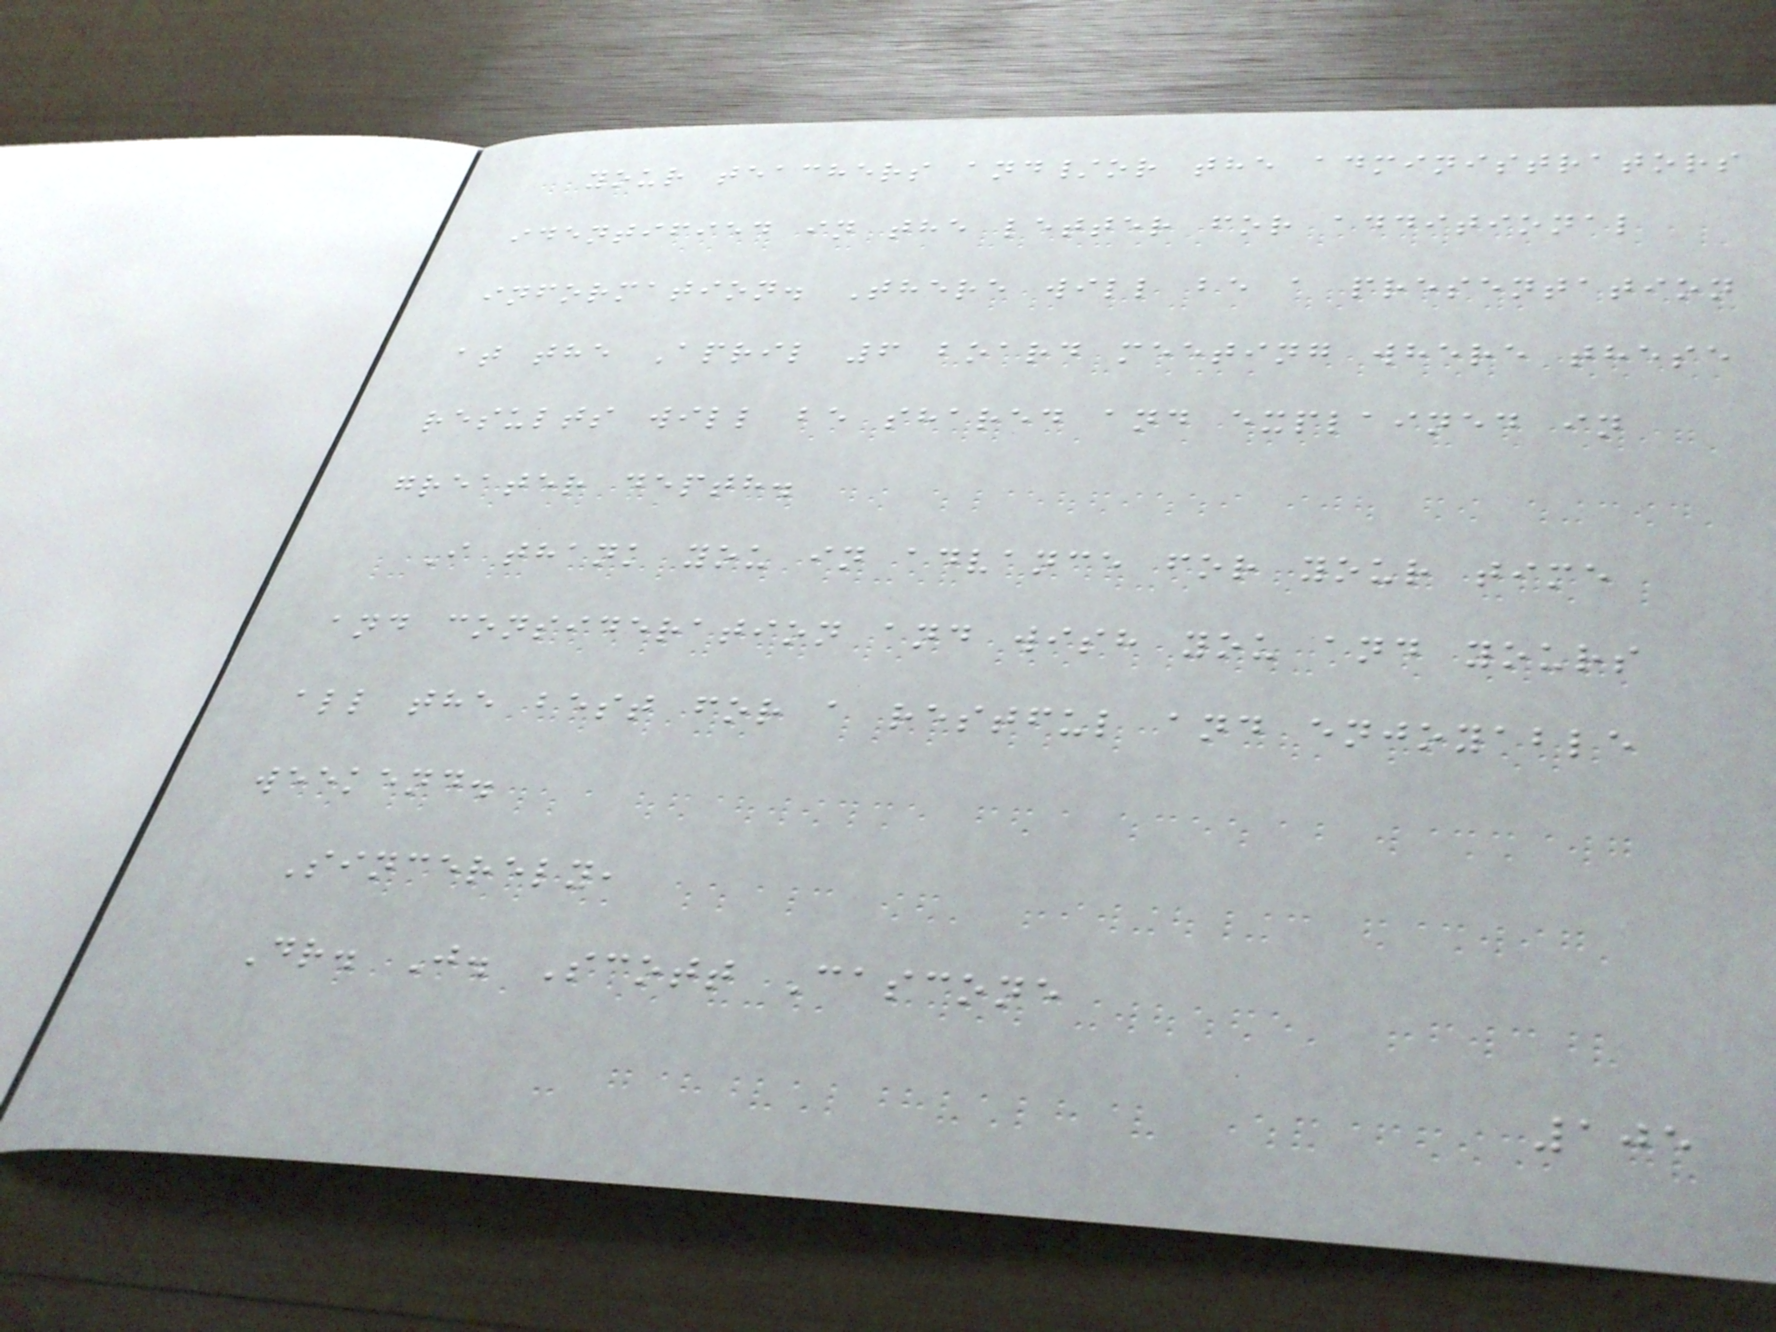your teachers and/or the administrators
identified in the letter for additional
information. There will be a presentation
at the April 6 board meeting where these
results will be shared and explained in
greater depth.
I thank you in advance for your time
and consideration and wish you and yours
all the best for a restful and enjoyable
weekend.
Sincerely,
Dr. J. Scott Cascone
105
